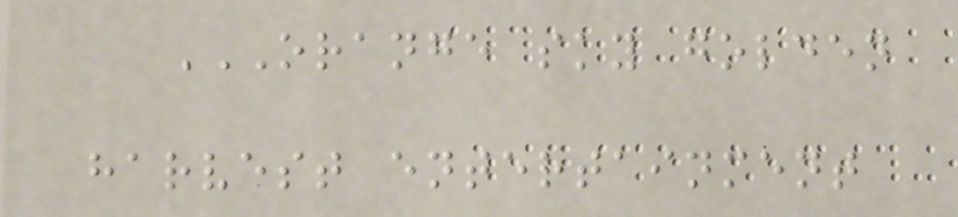ORANGE SKY GOLDEN
HARVEST ENTERTAINMENT
